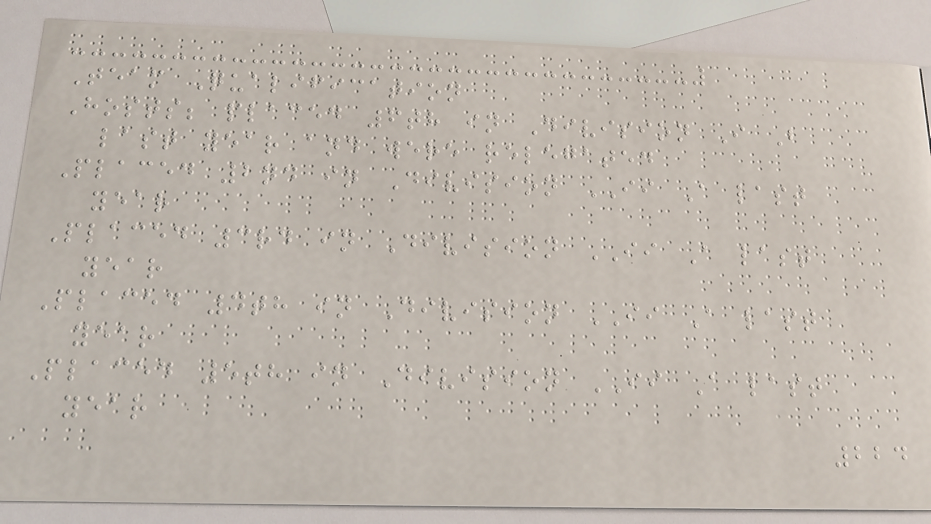Team Qualification
Hosts; placed 6th in Division I B
last year and were relegated
Placed 2nd in Division II A last
year
Placed 3rd in Division II A last
year
Placed 4th in Division II A last
year
Placed 5th in Division II A last
year
224
